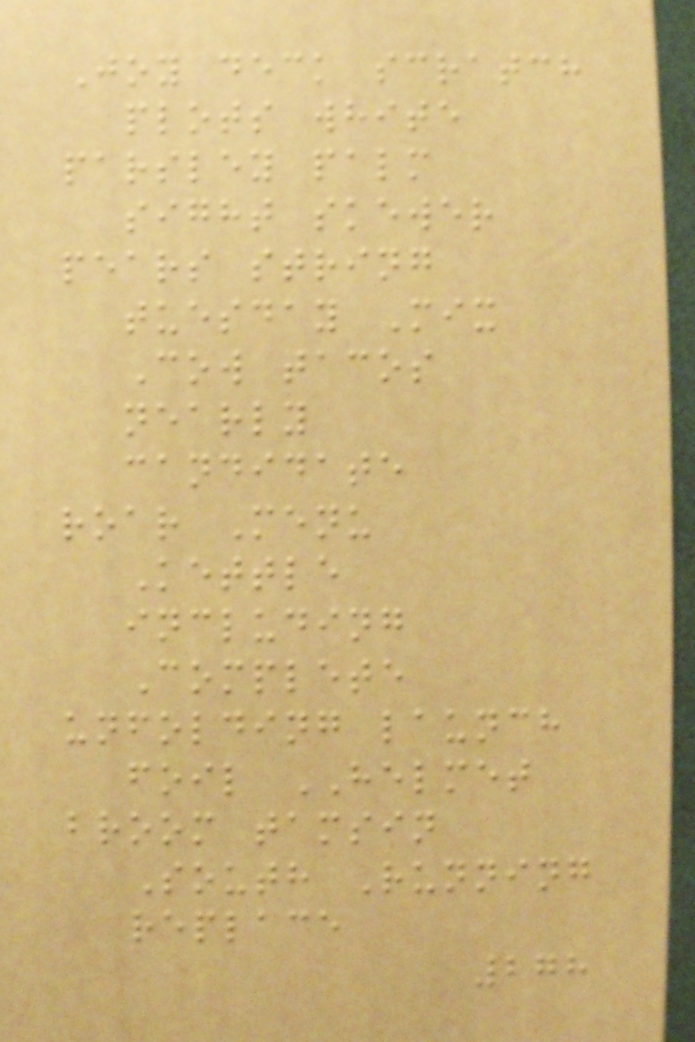Joy deck scratch
plots white
parsley palm
sight skewer
pears string
tuesday Mix
Cow tacos
nearly
candidate
roar Menu
Kettle
including
Complete
unfolding launch
foil HELMET
broom tamsin
South Running
replace
278
